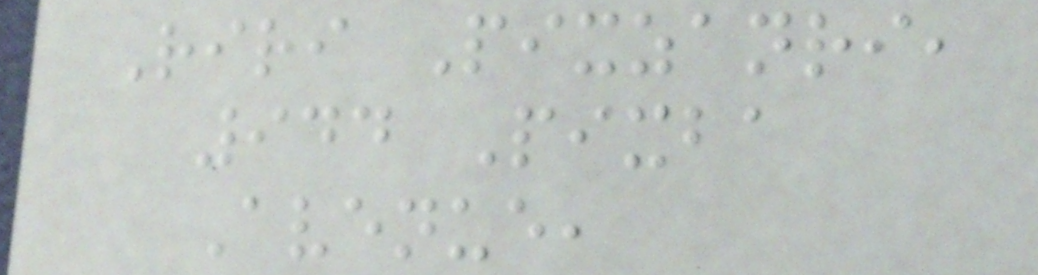Riri Pixzanri,
944 Pixba
Avenue,
